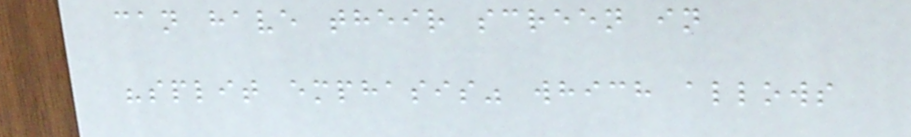can have their screen in
"split emphasis" which allows
